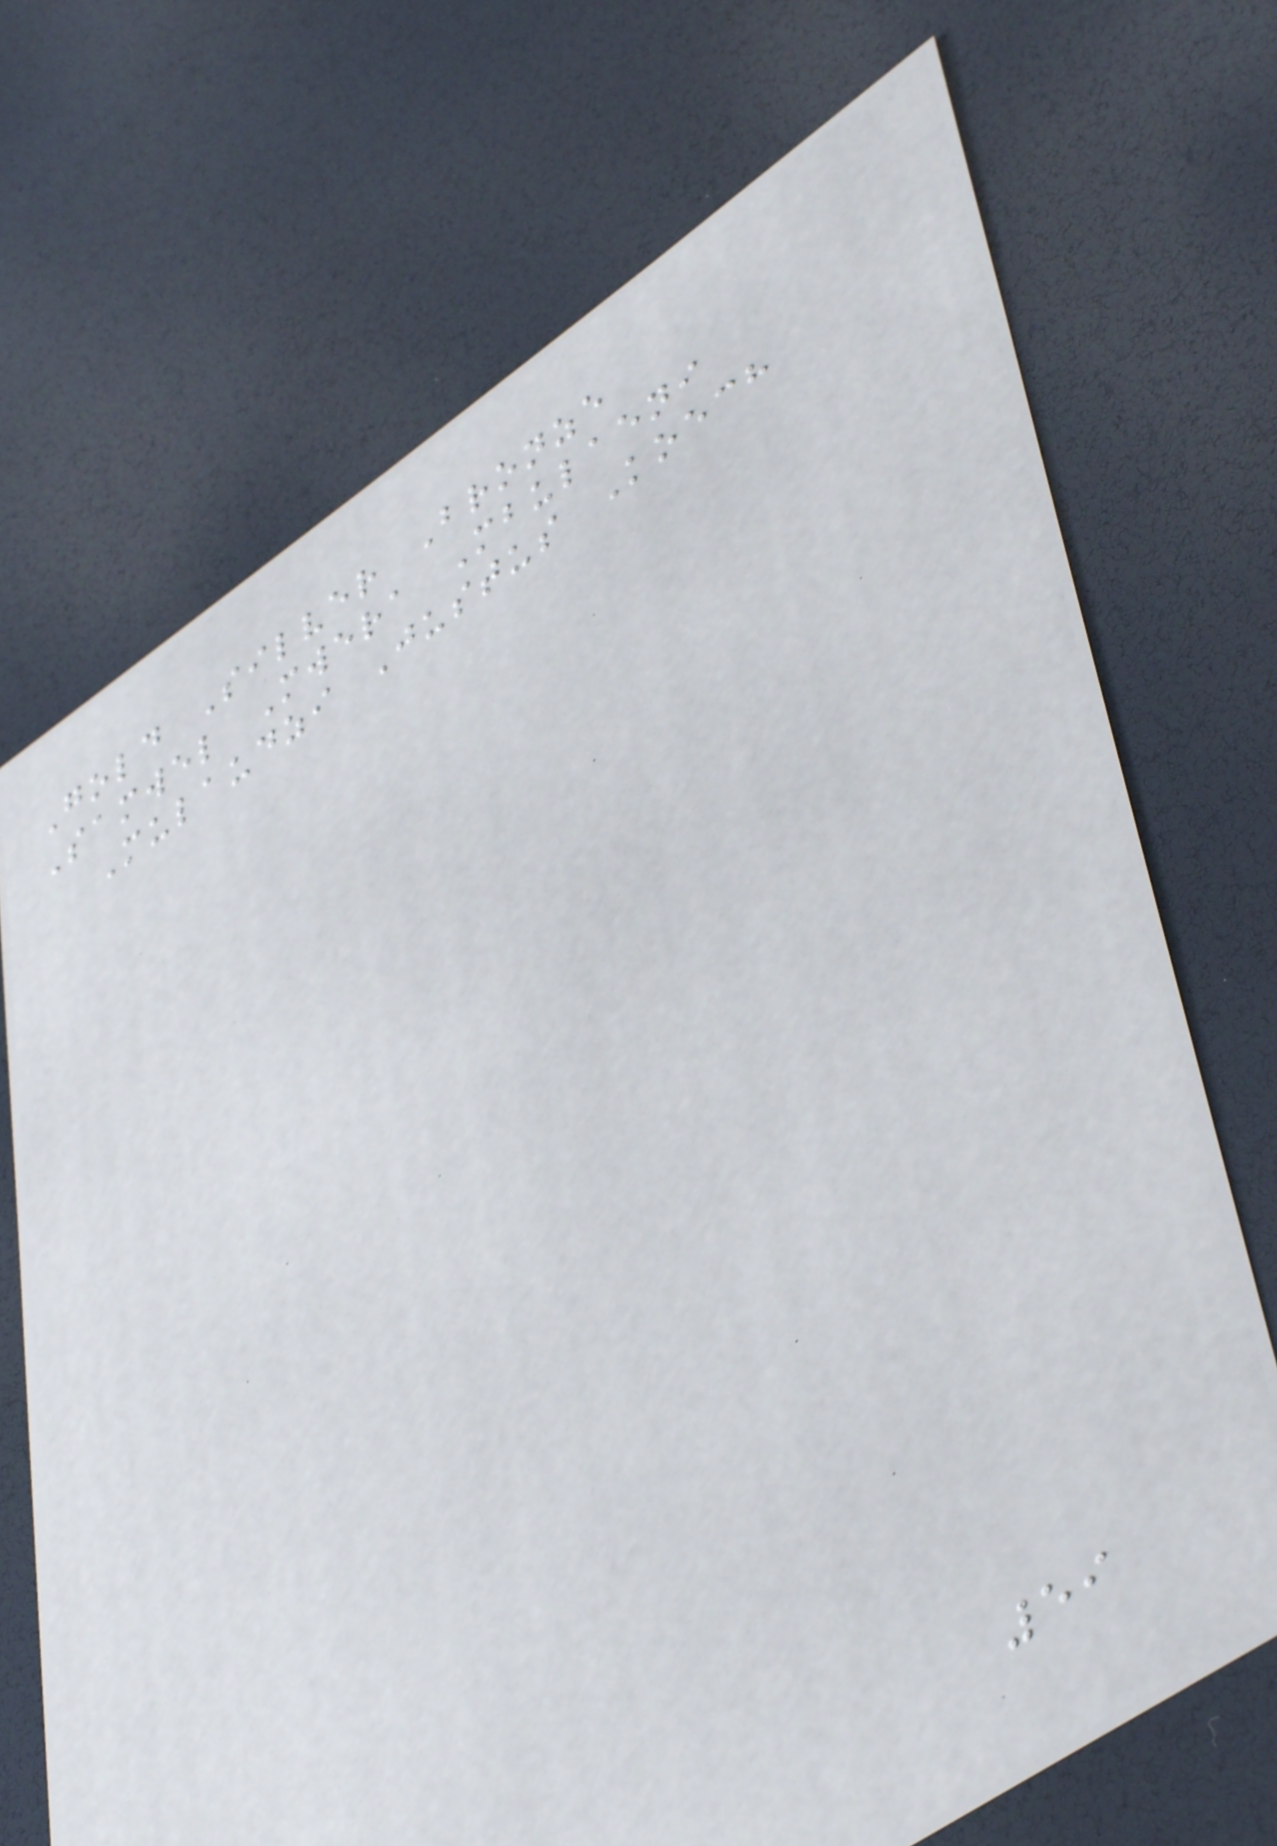Gold Silver Bronze
Samwel Mwera Mbulaeni
Mulaudzi Justus Koech
59
